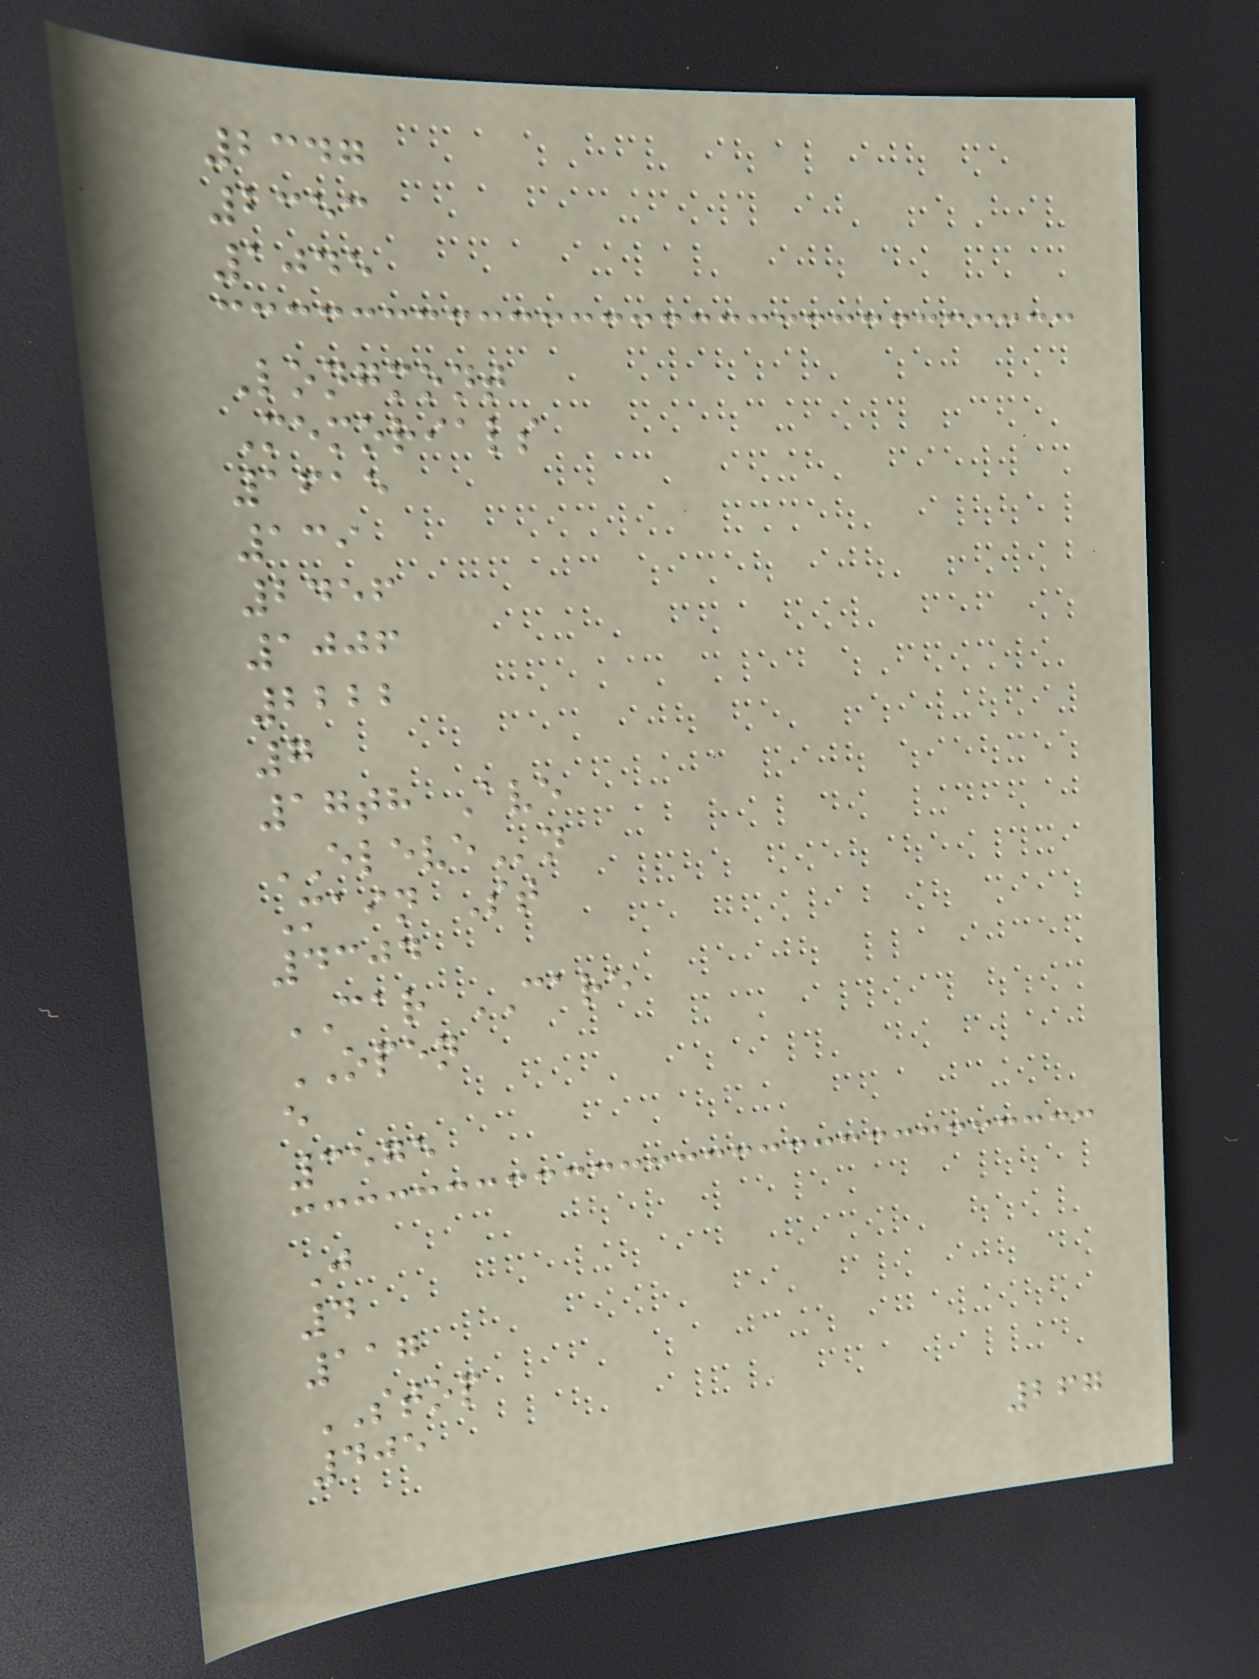2347
2353
1045
Longmont
Memorials
1615
139
2456
1006
2222
7
17th Ave
ELEVEn
Main St
4304
CAR CARE
OPEN
e
3575
J
4
117
STOP
405
267
